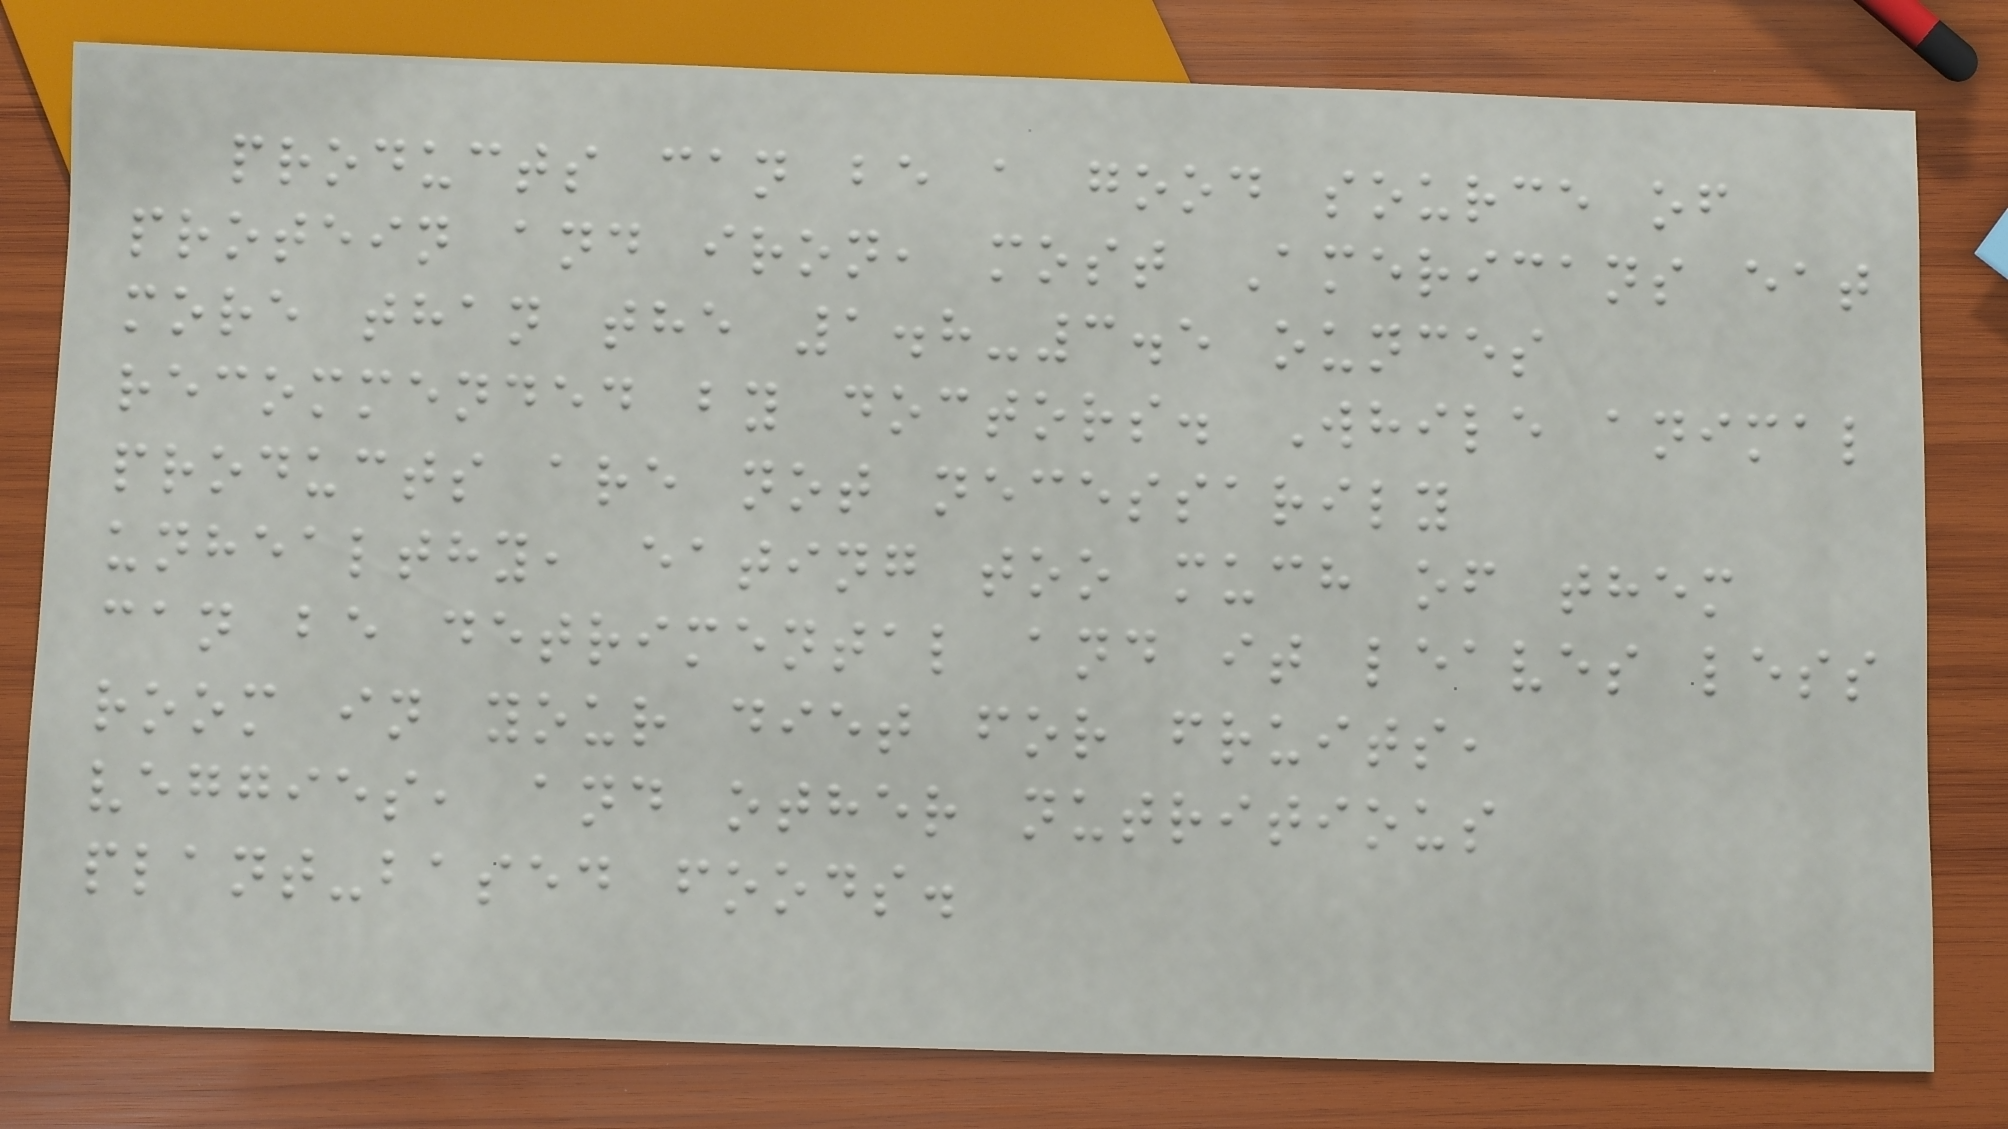products can be a good source of
protein and iron, most Americans eat
more than the 1.8-3.5 ounces
recommended by doctors. While animal
products are not necessarily
unhealthy, eating too much of them
can be detrimental and it leaves less
room in your diet for fruits,
veggies, and other nutritious
plant-based foods.
